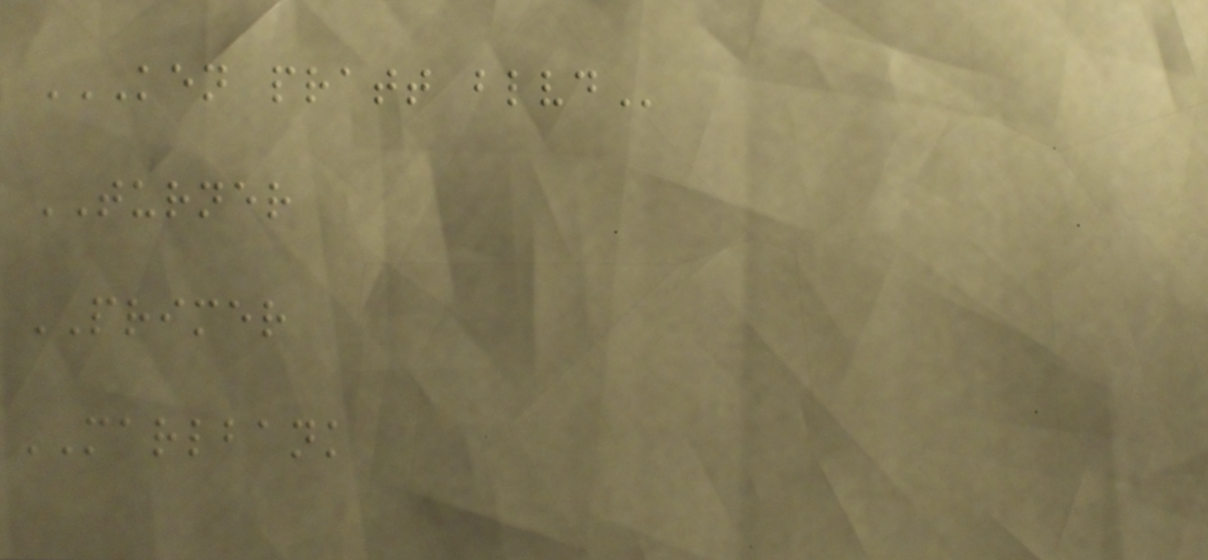KEN PRATT BLVD
TURNER
PRIMER
MARLBANK
